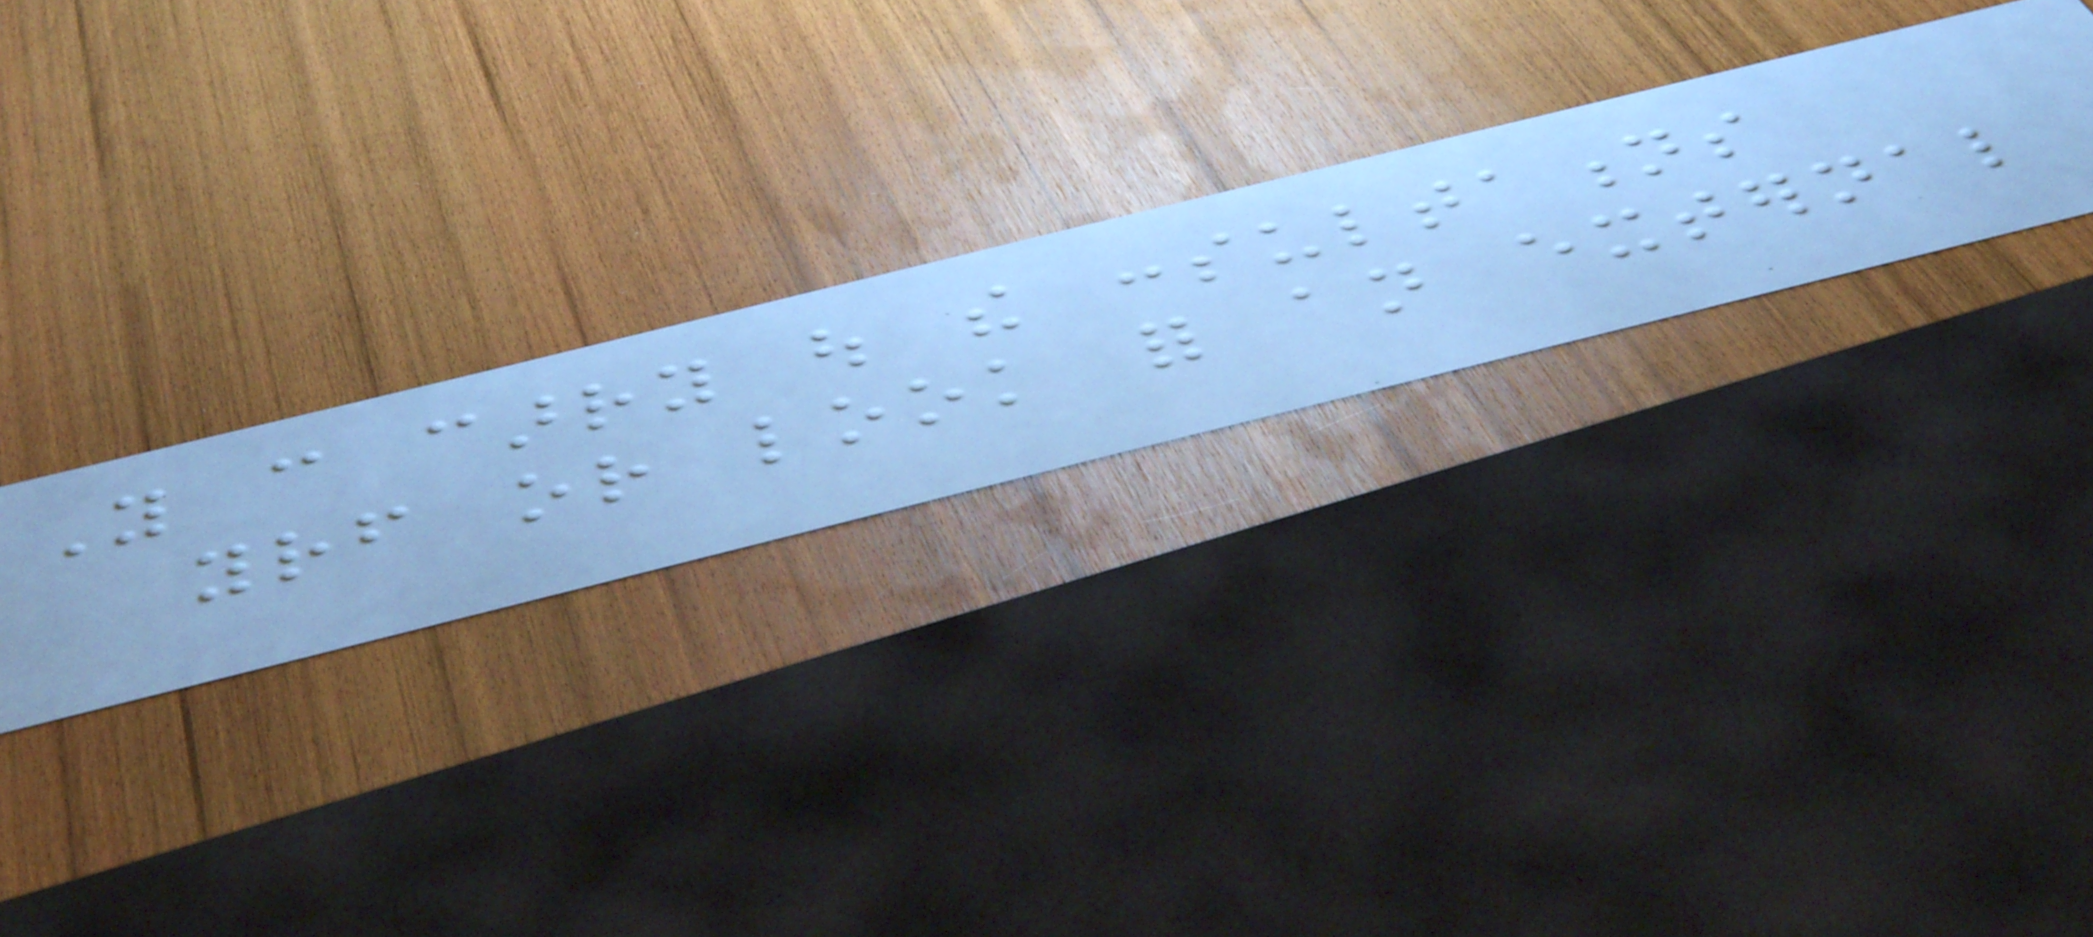You can carry out the consultations
yourself or look for an external
